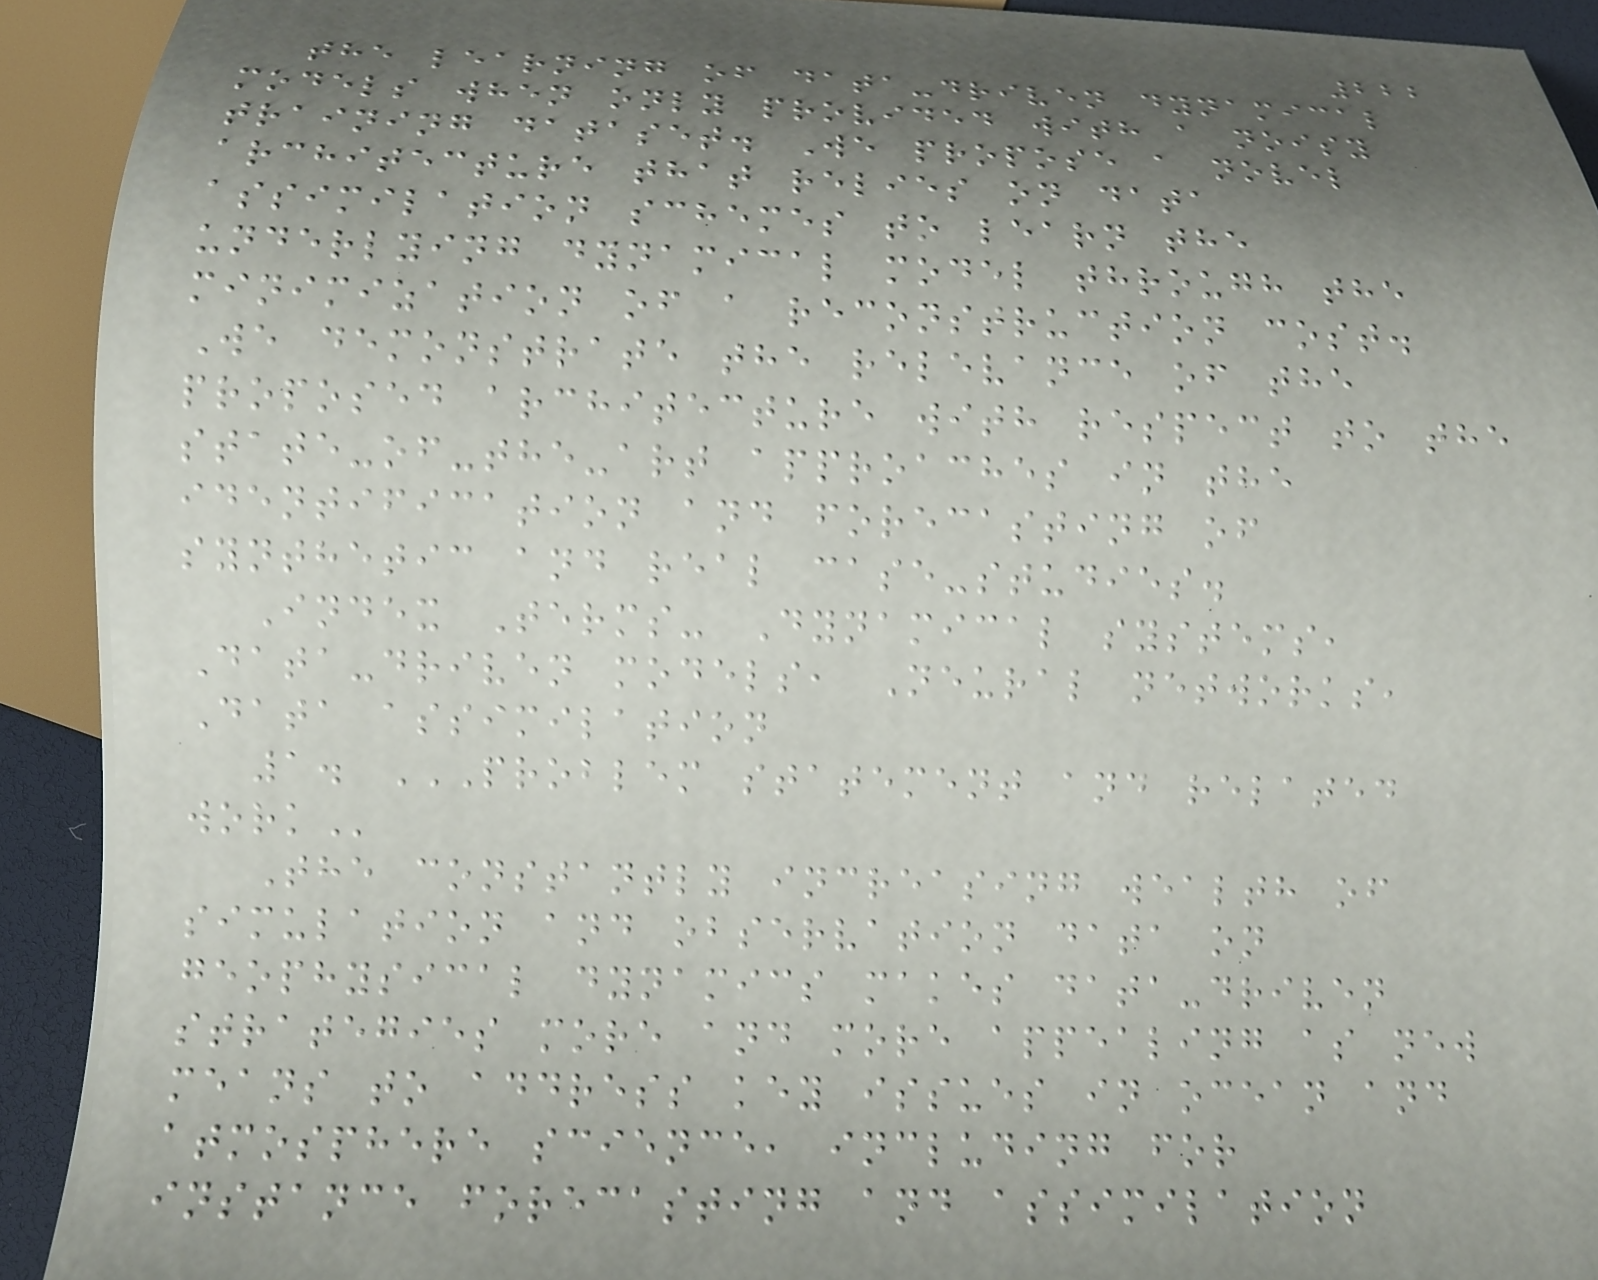222
the learning of data-driven dynamical
models when only provided with a noisy
training dataset. We propose a novel
architecture that relies on data
assimilation schemes to learn the
underlying dynamical model through the
minimization of a reconstruction cost.
We demonstrate the relevance of the
proposed architecture with respect to the
state-of-the-art approaches in the
identification and forecasting of
synthetic and real case-studies.
Index Terms- Dynamical systems,
Data-driven models, Neural networks,
Data assimilation
1. PROBLEM STATEMENT AND RELATED
WORK
The constantly increasing wealth of
simulation and observation data on
geophysical dynamics makes data-driven
strategies more and more appealing as new
means to address key issues in ocean and
atmosphere science, including for
instance forecasting and assimilation
